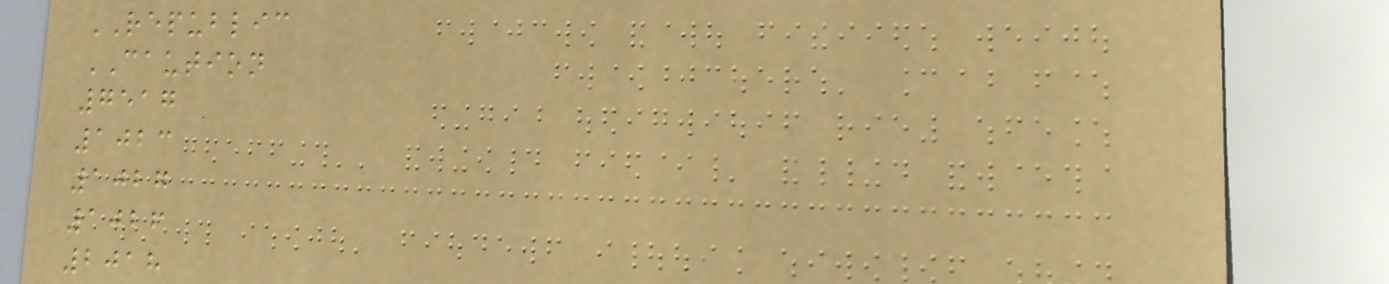REPUBLIC
CAUTION
7517
1023
1027
1026
2018
